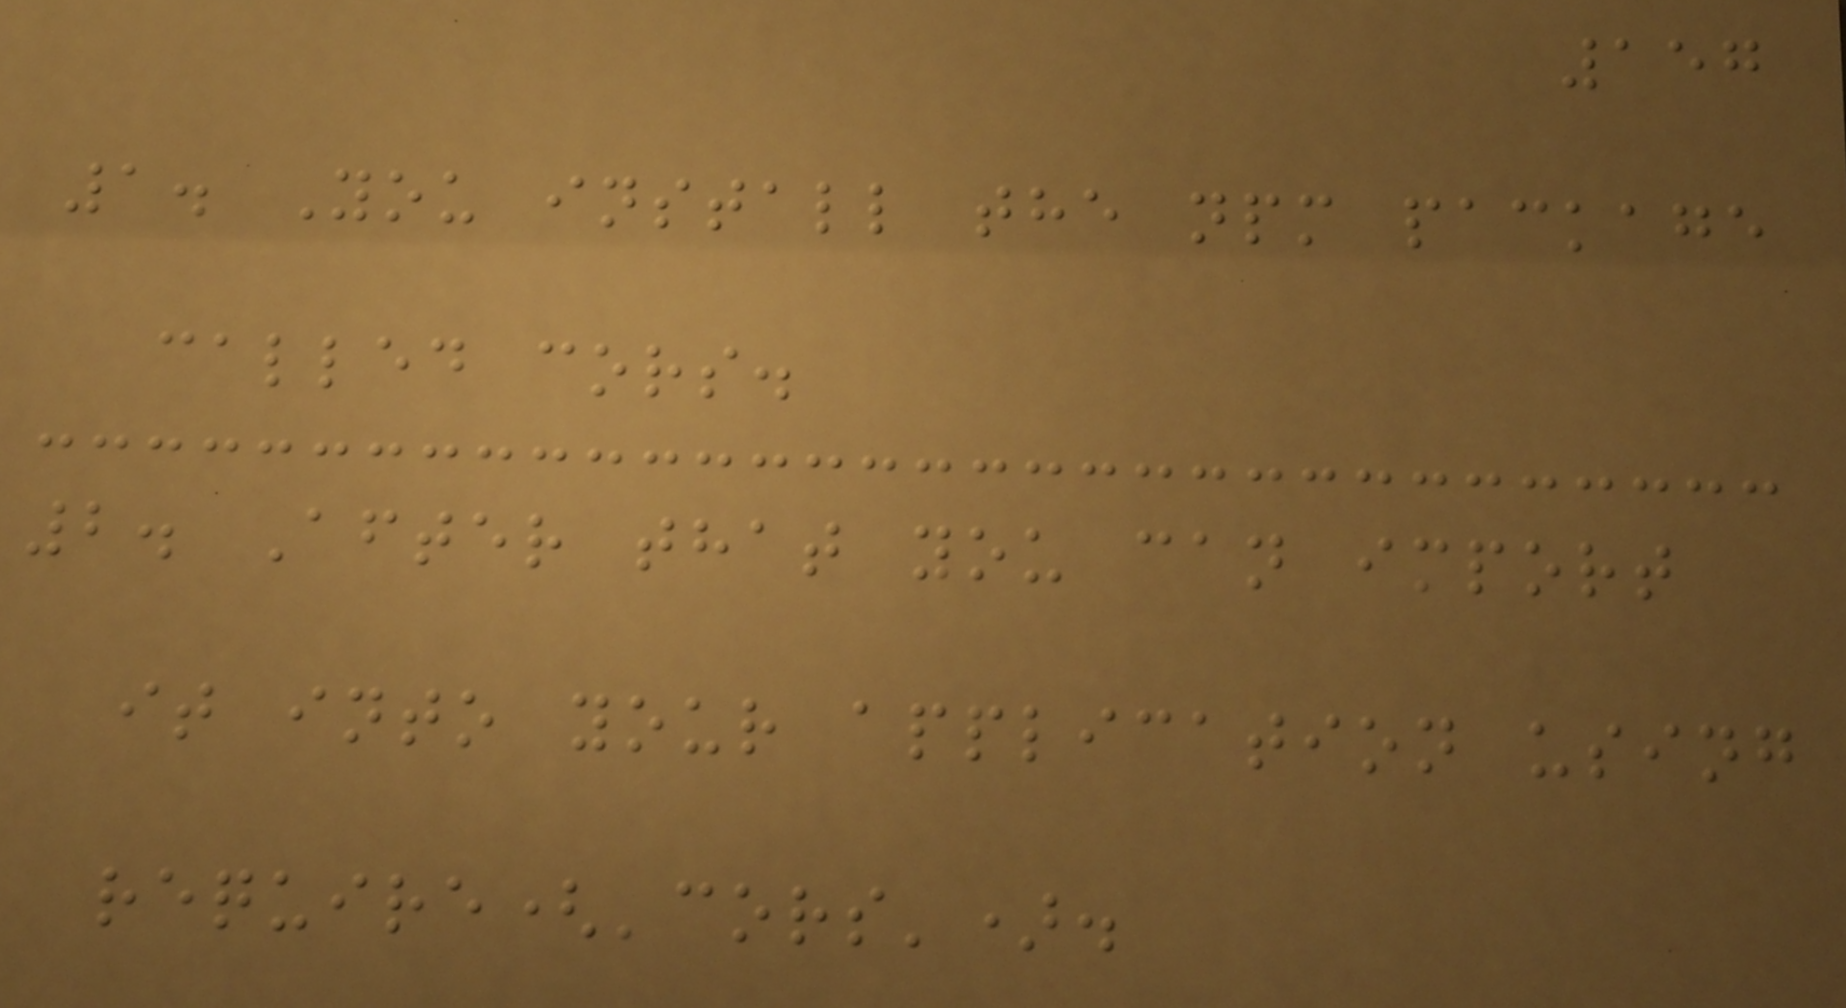157
1. You install the npm package
called cors.
2. After that you can import
it into your application using
require('cors').
